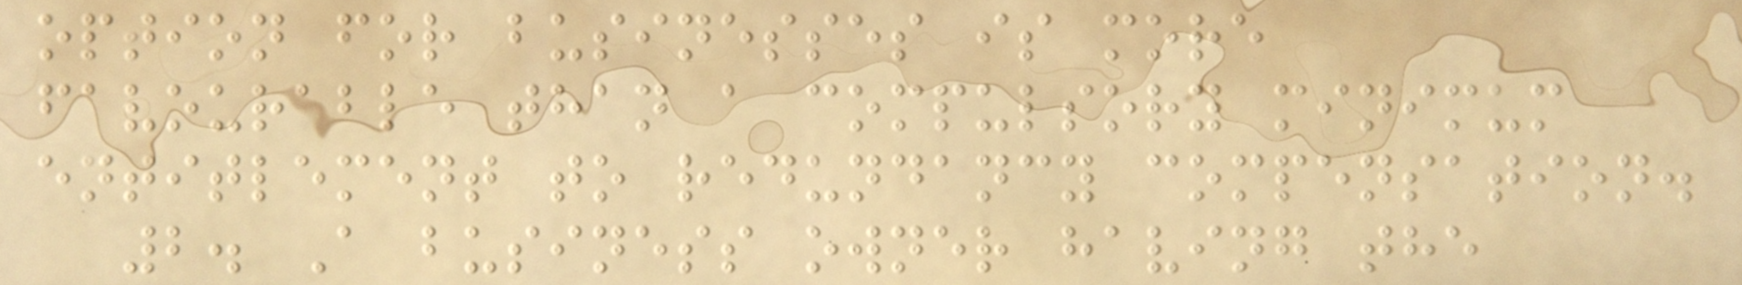option for businesses is more
favourable than a compulsory minimum
entitlement to redundancy compensation.
2. A business owner having the
